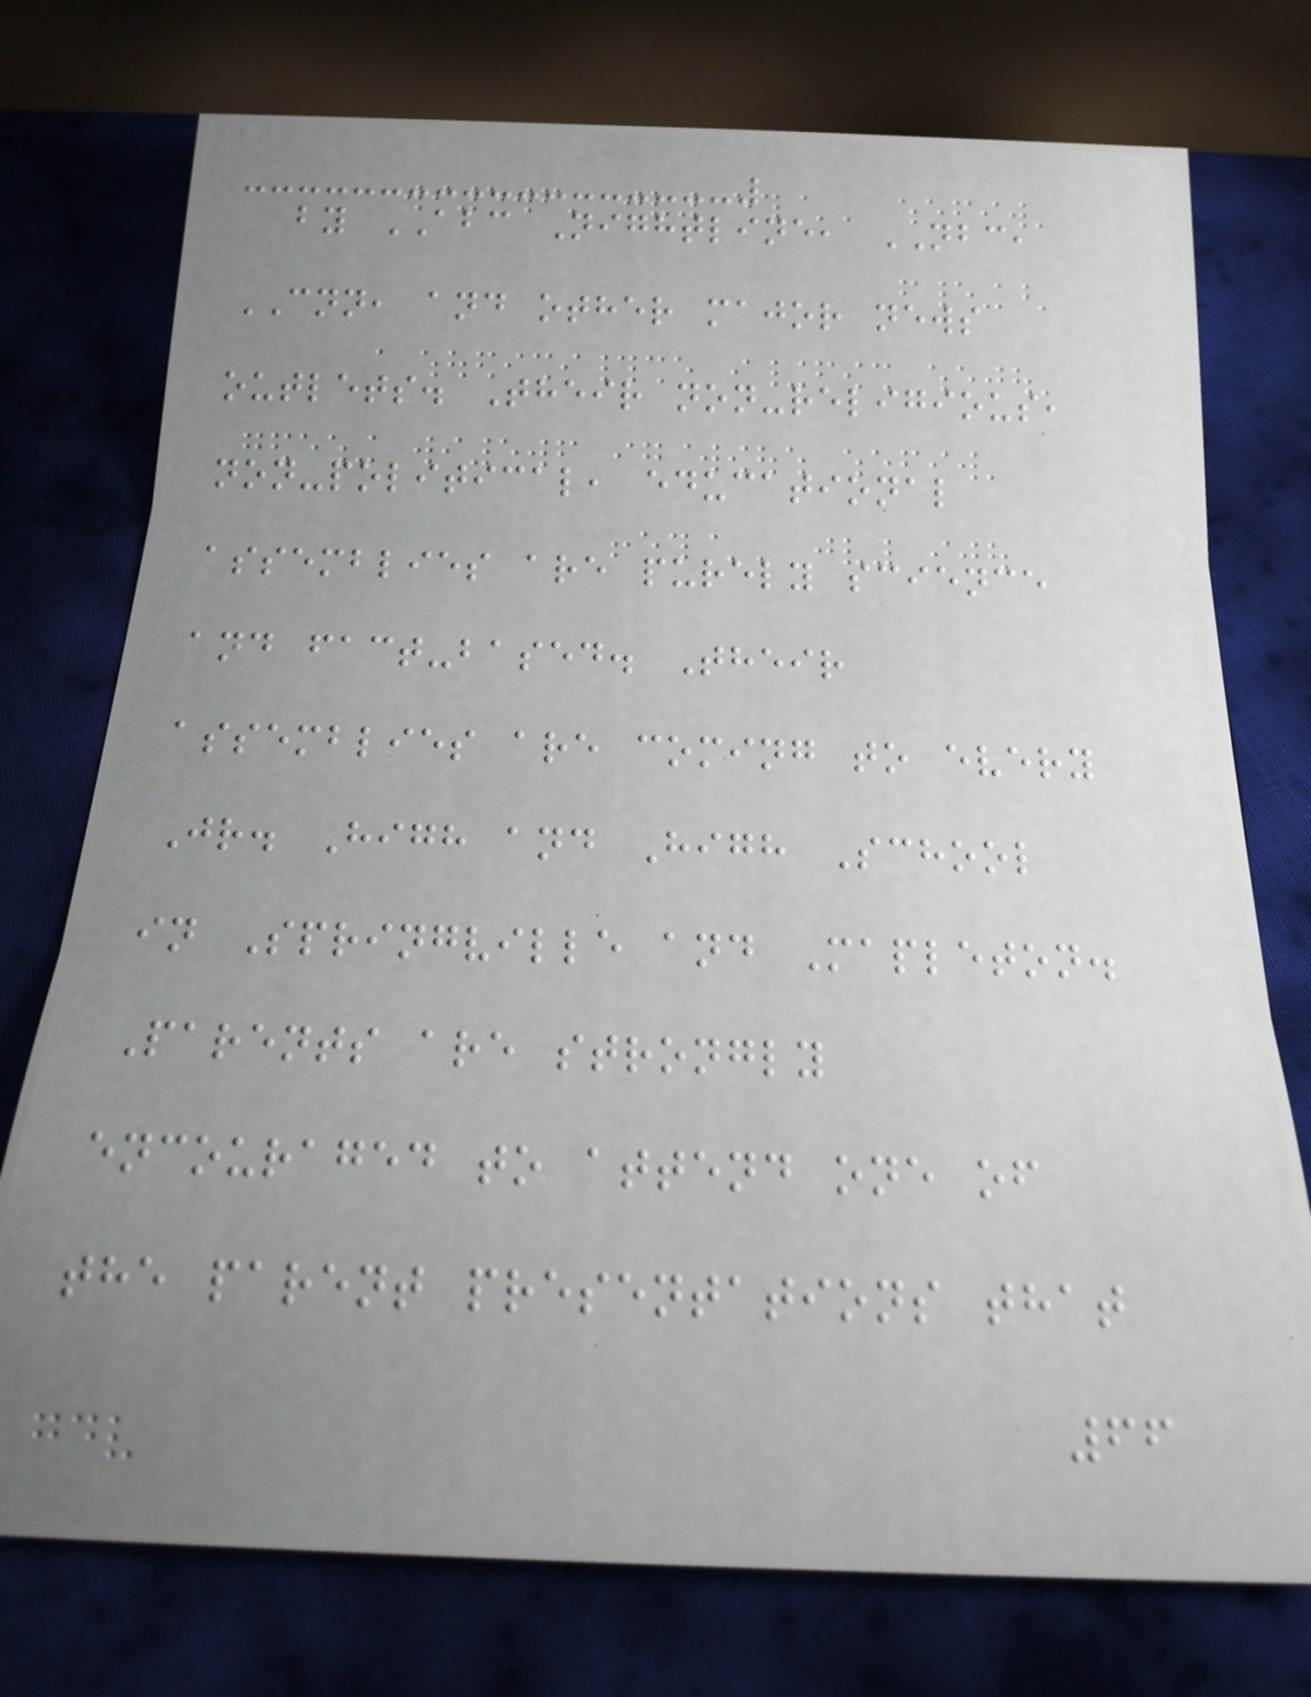by ABC Nightline, NBC,
CNN, and other major news
outlets. Their non-religious,
non-political, educational
assemblies are purely science
and fact-based. Their
assemblies are coming to every
Jr. High and High School
in Springville and Mapleton.
Parents are strongly
encouraged to attend one of
the parent presentations that
66
